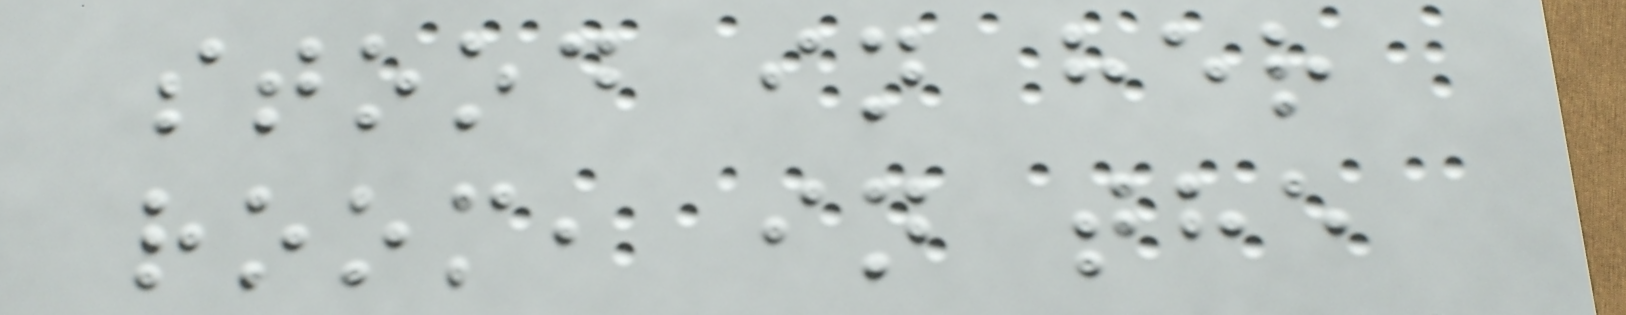stood in her
room, in the
